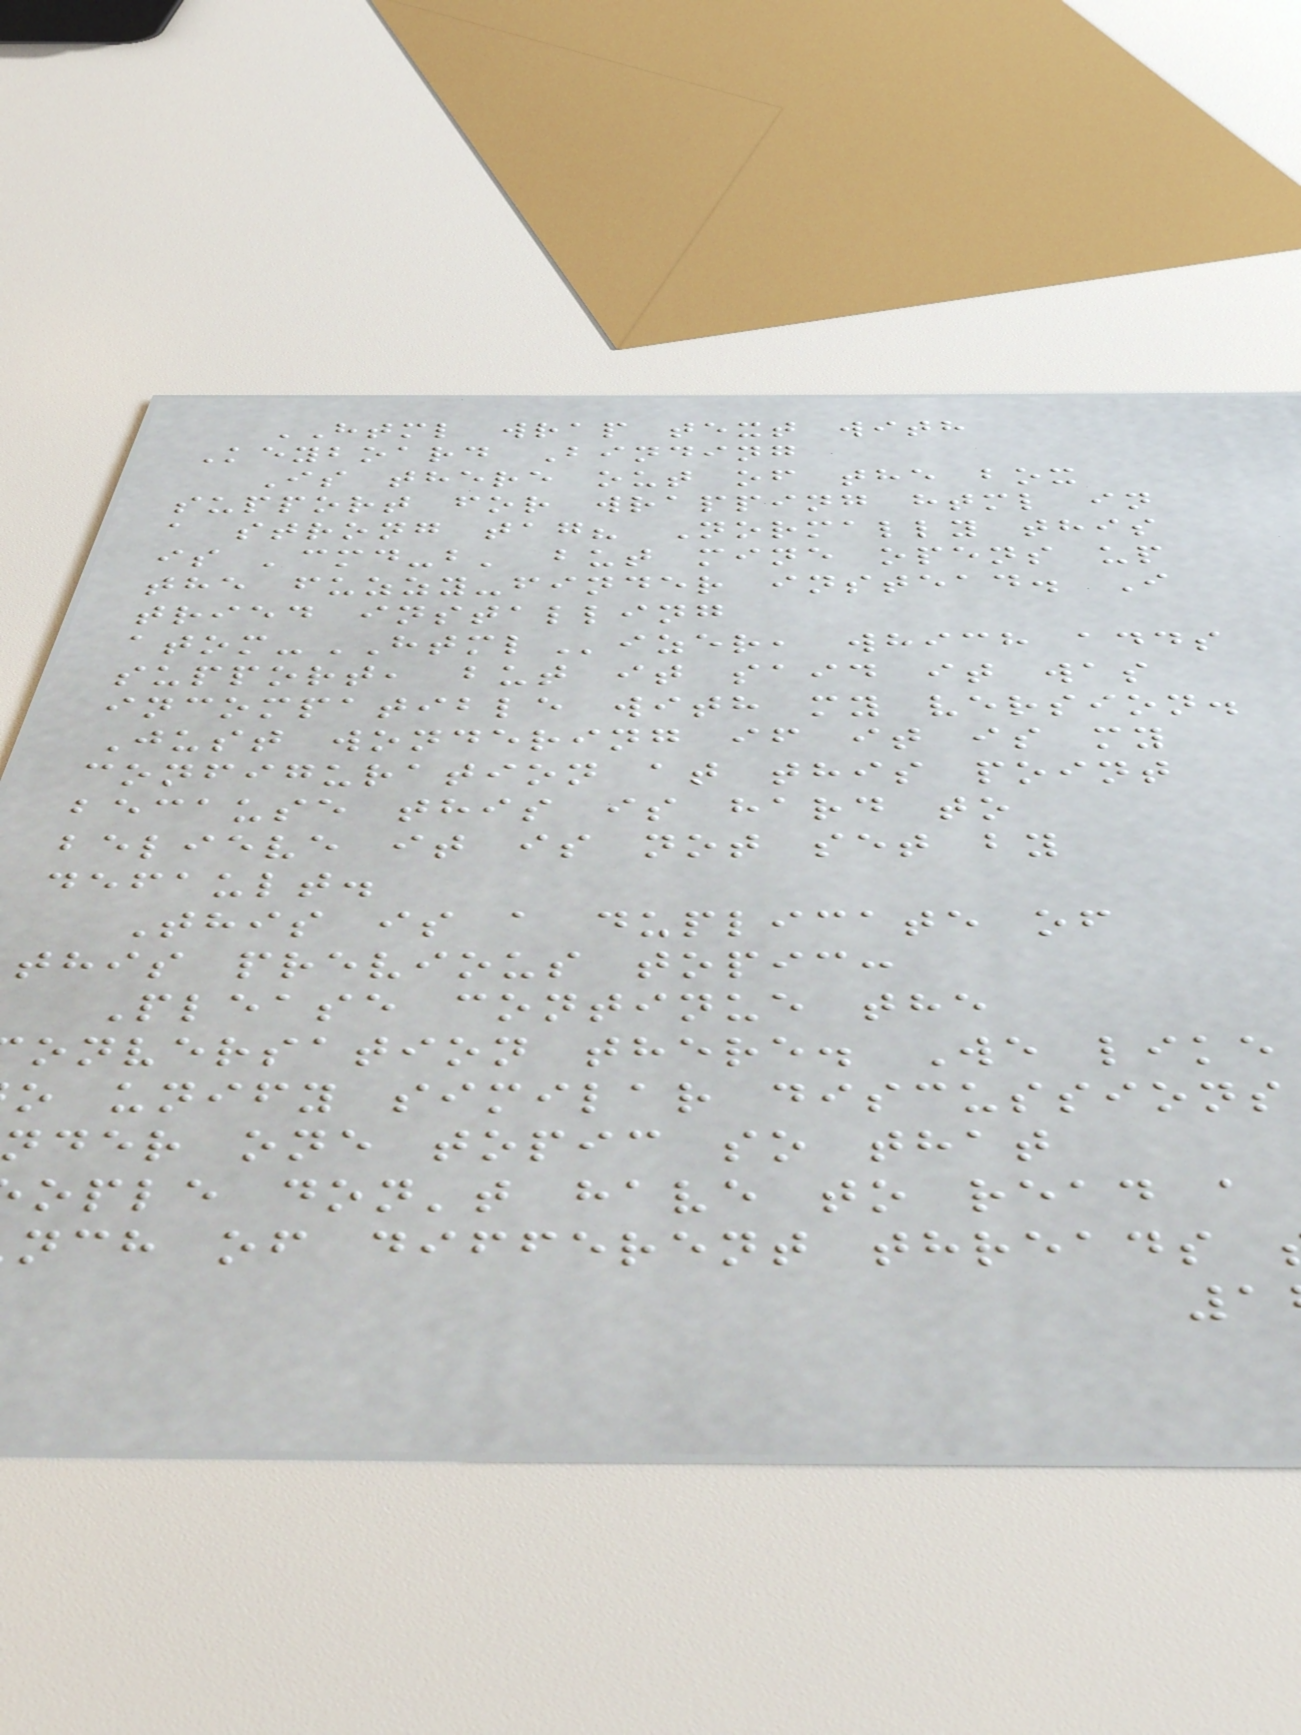HTML wrap text with
Keyboard Binding
Is there out of the box
support for wrapping html in
a strong tag? Normally this
is 'cmd-b' but mine opens up
the fuzzy-finder instead. I
tried installing
atom-HTMLizer, which adds
support, but it said it was
incompatible with my version.
Just wondering if it is my
configuration at this point
because this is hard to
believe it is not set by
default.
This is a duplicate of
this previous topic:
Please continue the
onversation there. We like
o unify similar discussions
nder one topic so that
ople don't have to read a
nch of different threads
